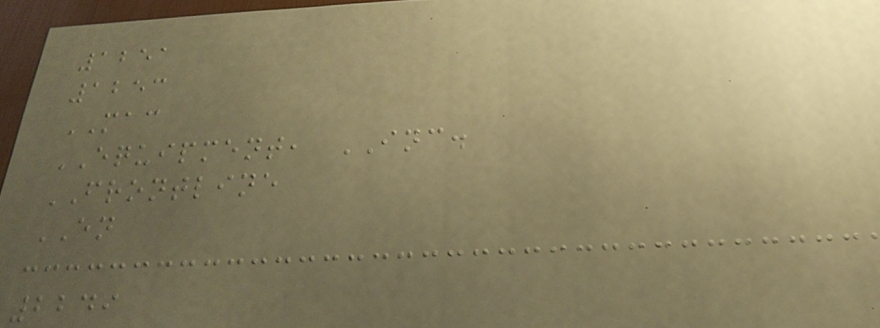1251
1253
MAC
EQUIPMENT, INC.
FRONTLINE
EN
2249
